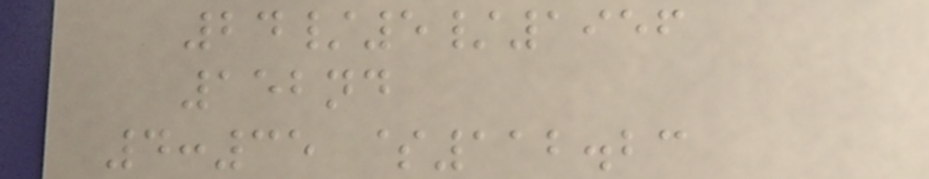24/5/1956
152nd
4:35 $112.23
